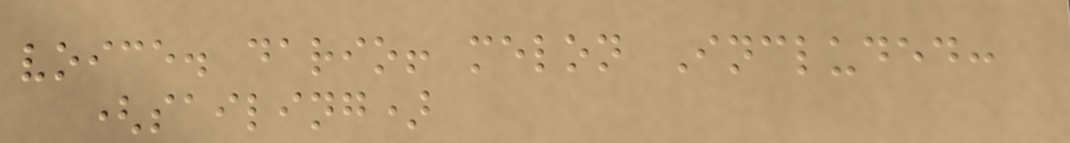voice. dario! melon Included:
(sailing)
